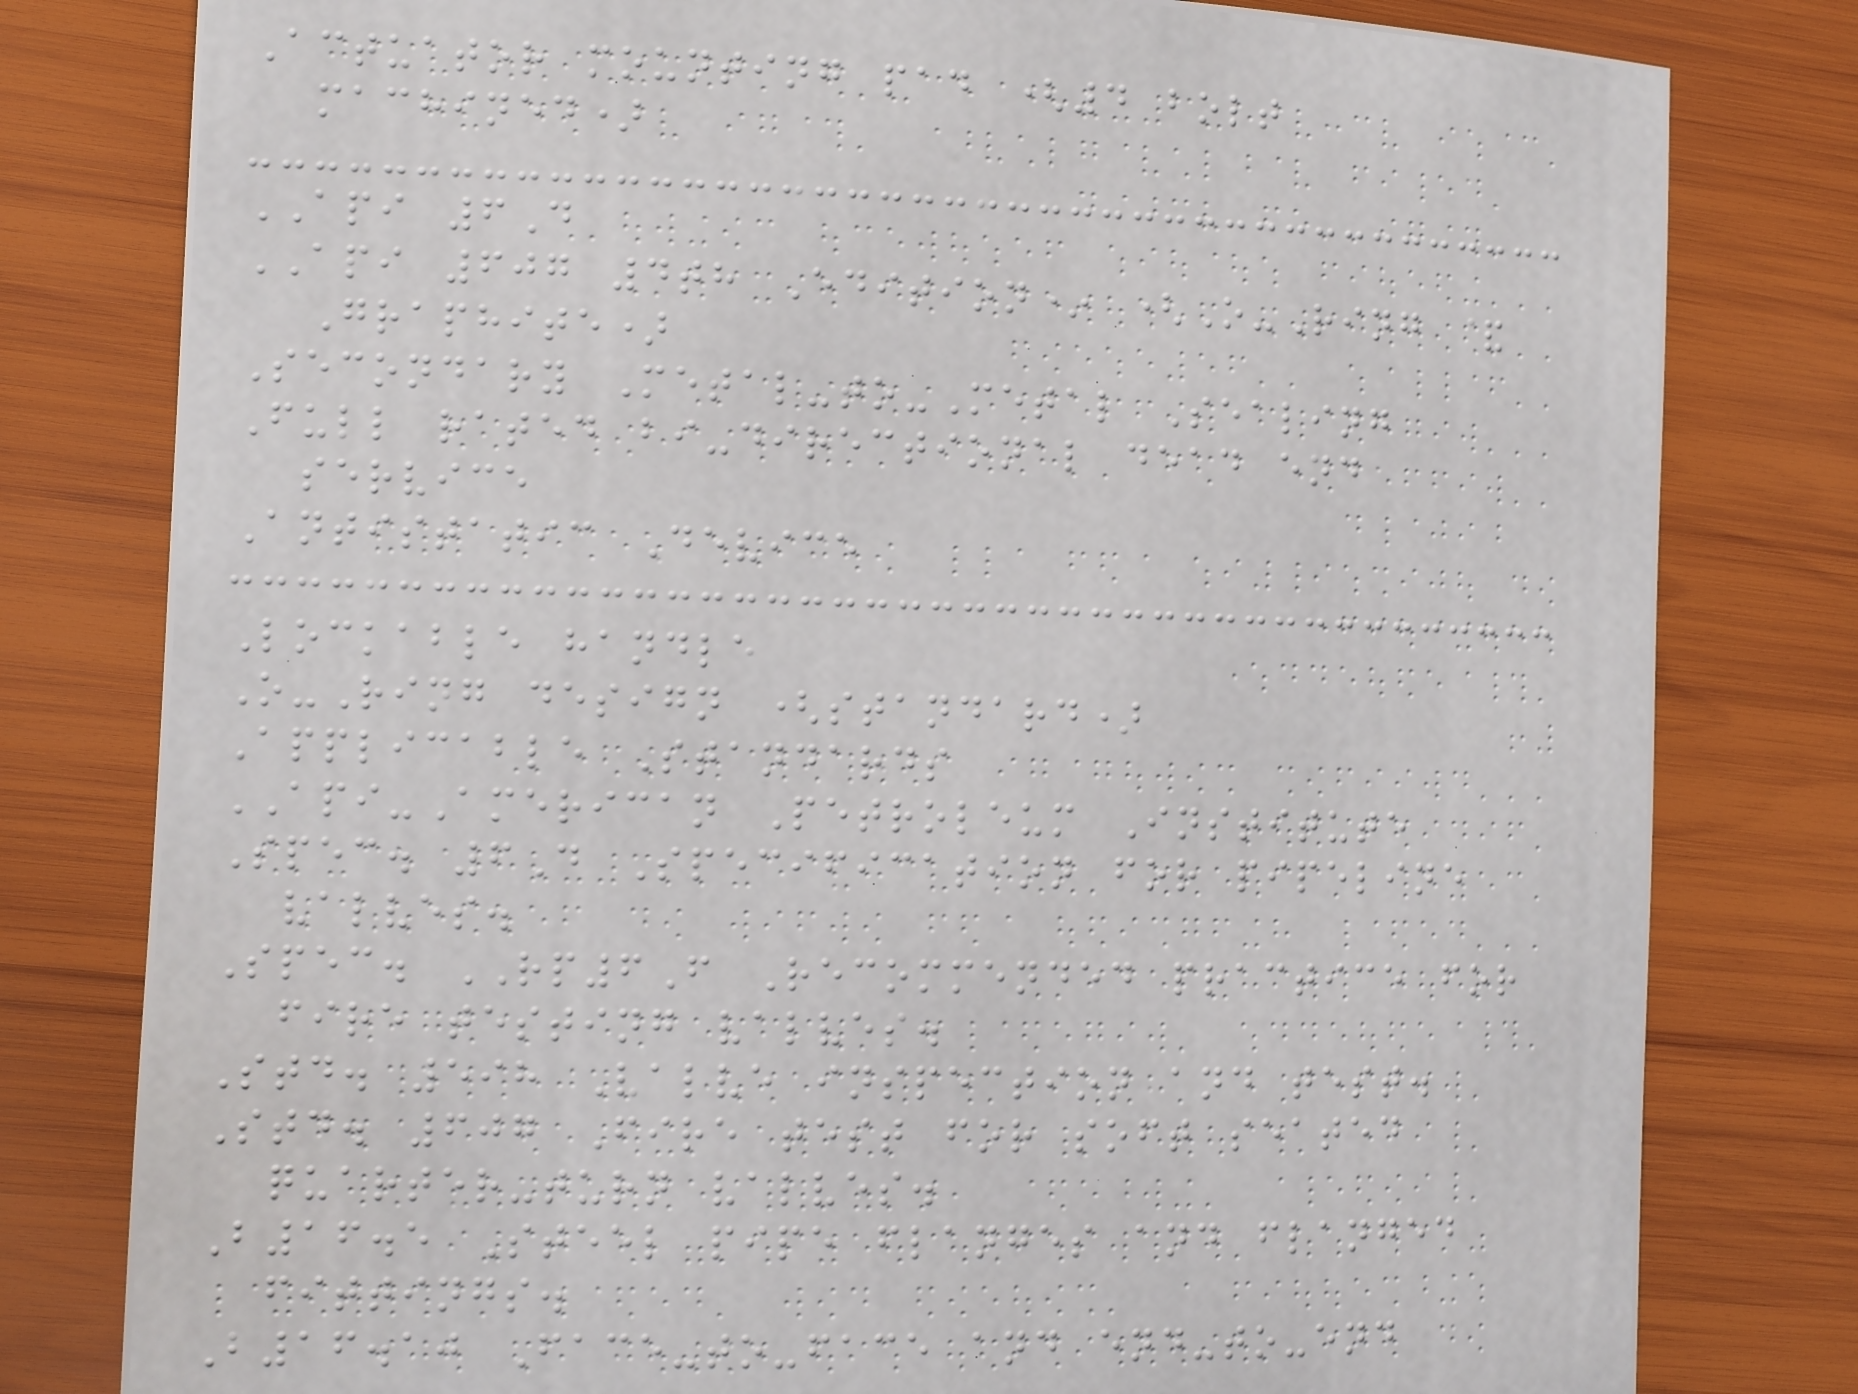Actuator mounting pad (4 bolt
machined)
API 6D
API 607 4th Edition* (O-Ring &
Graphite)
Secondary Metal-to-Metal Sealing
Full rated bi-directional dead end
service
Antistatic Device
Lockable handle
O-Ring design (standard)
Applicable Standards
API-American Petroleum Institute
Spec. 6D Specification for pipeline
valves.
Spec. RP6F Recommended practice for
fire testing valves.
Std. 598 Valve inspection and test.
Std. 607 Fire test for soft seated
quarter-turn valves.
B16.5 Steel pipe flanges and flanged
fittings.
B16.10 Face-to-face and end-to-end
